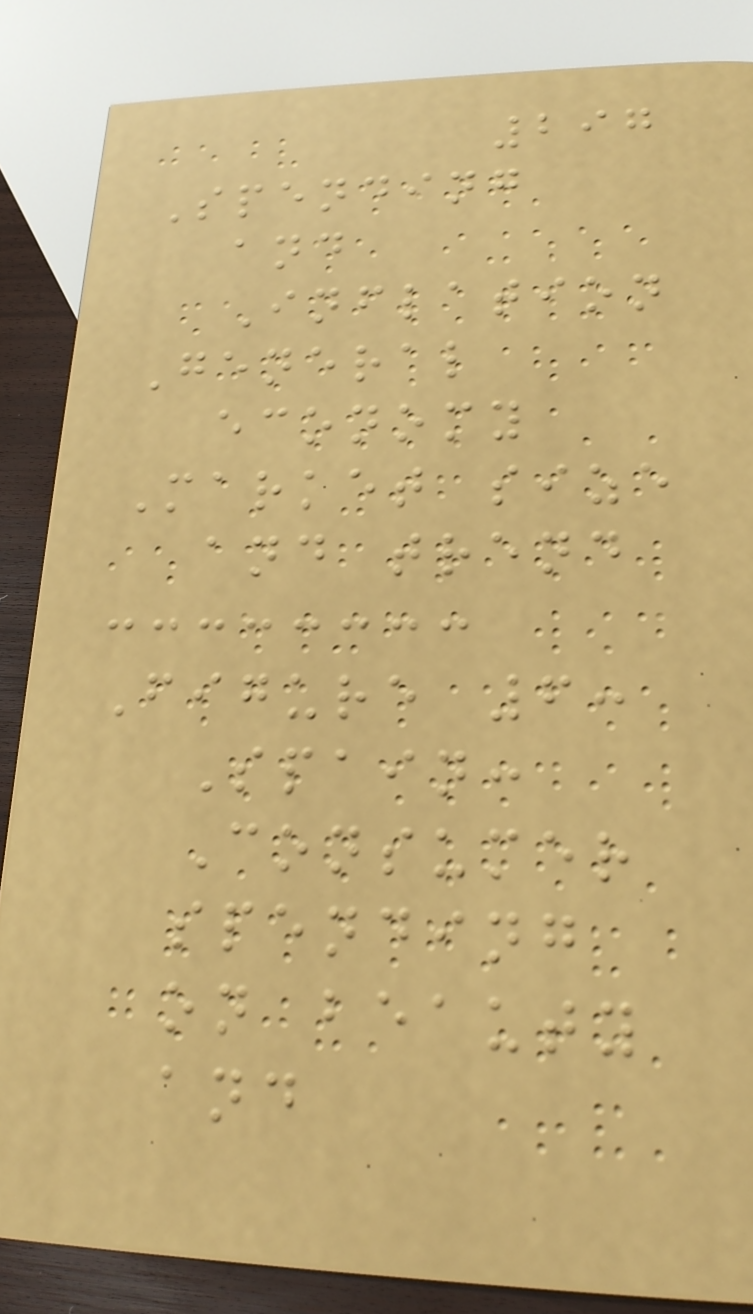297
Spending
and
Inflation
General
economy
Market size
and trend
Figure 6:
Spain:
Consumer
spending
on beauty
and
